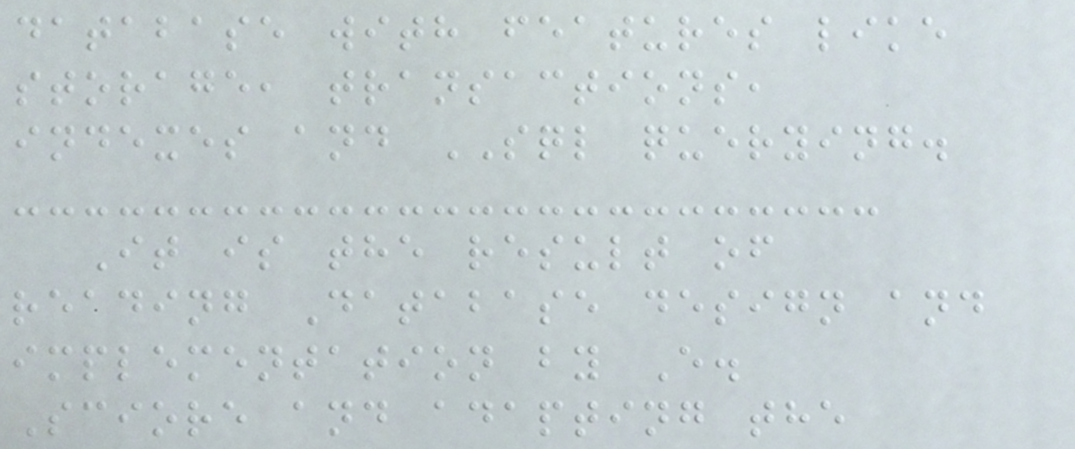database with features like
storage, transactions,
indexes and SQL querying.
It is the result of
reading Database design and
implementation by E.
Sciore and adapting the
